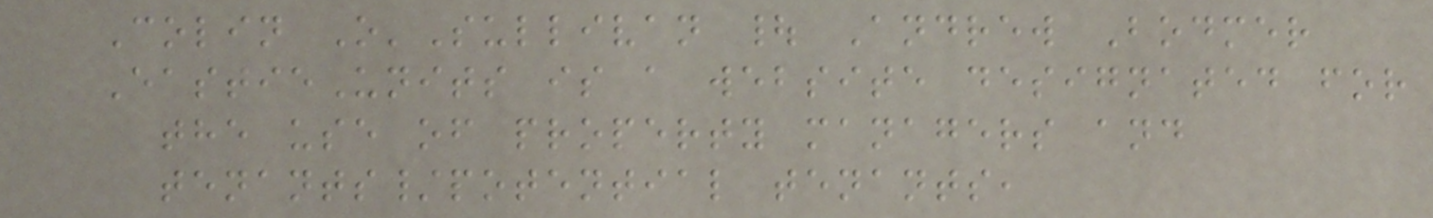Colin O'Sullivan | Andrew Bodmer
EastieUnits is a website designated for
the use of property managers and
tenants/potential tenants,
